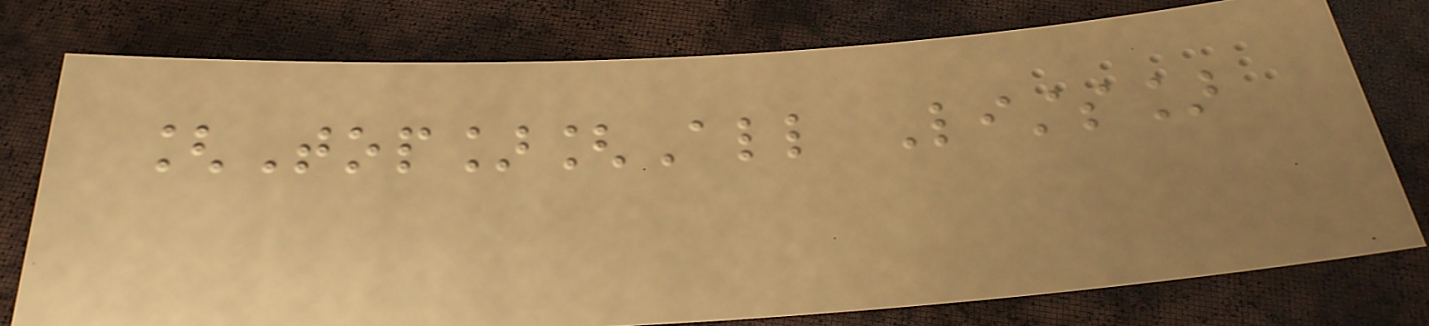[Top][All Lists]
